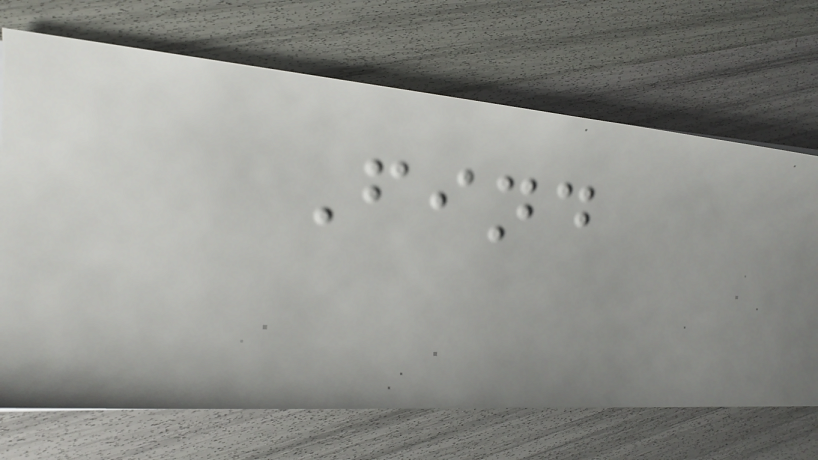Find
